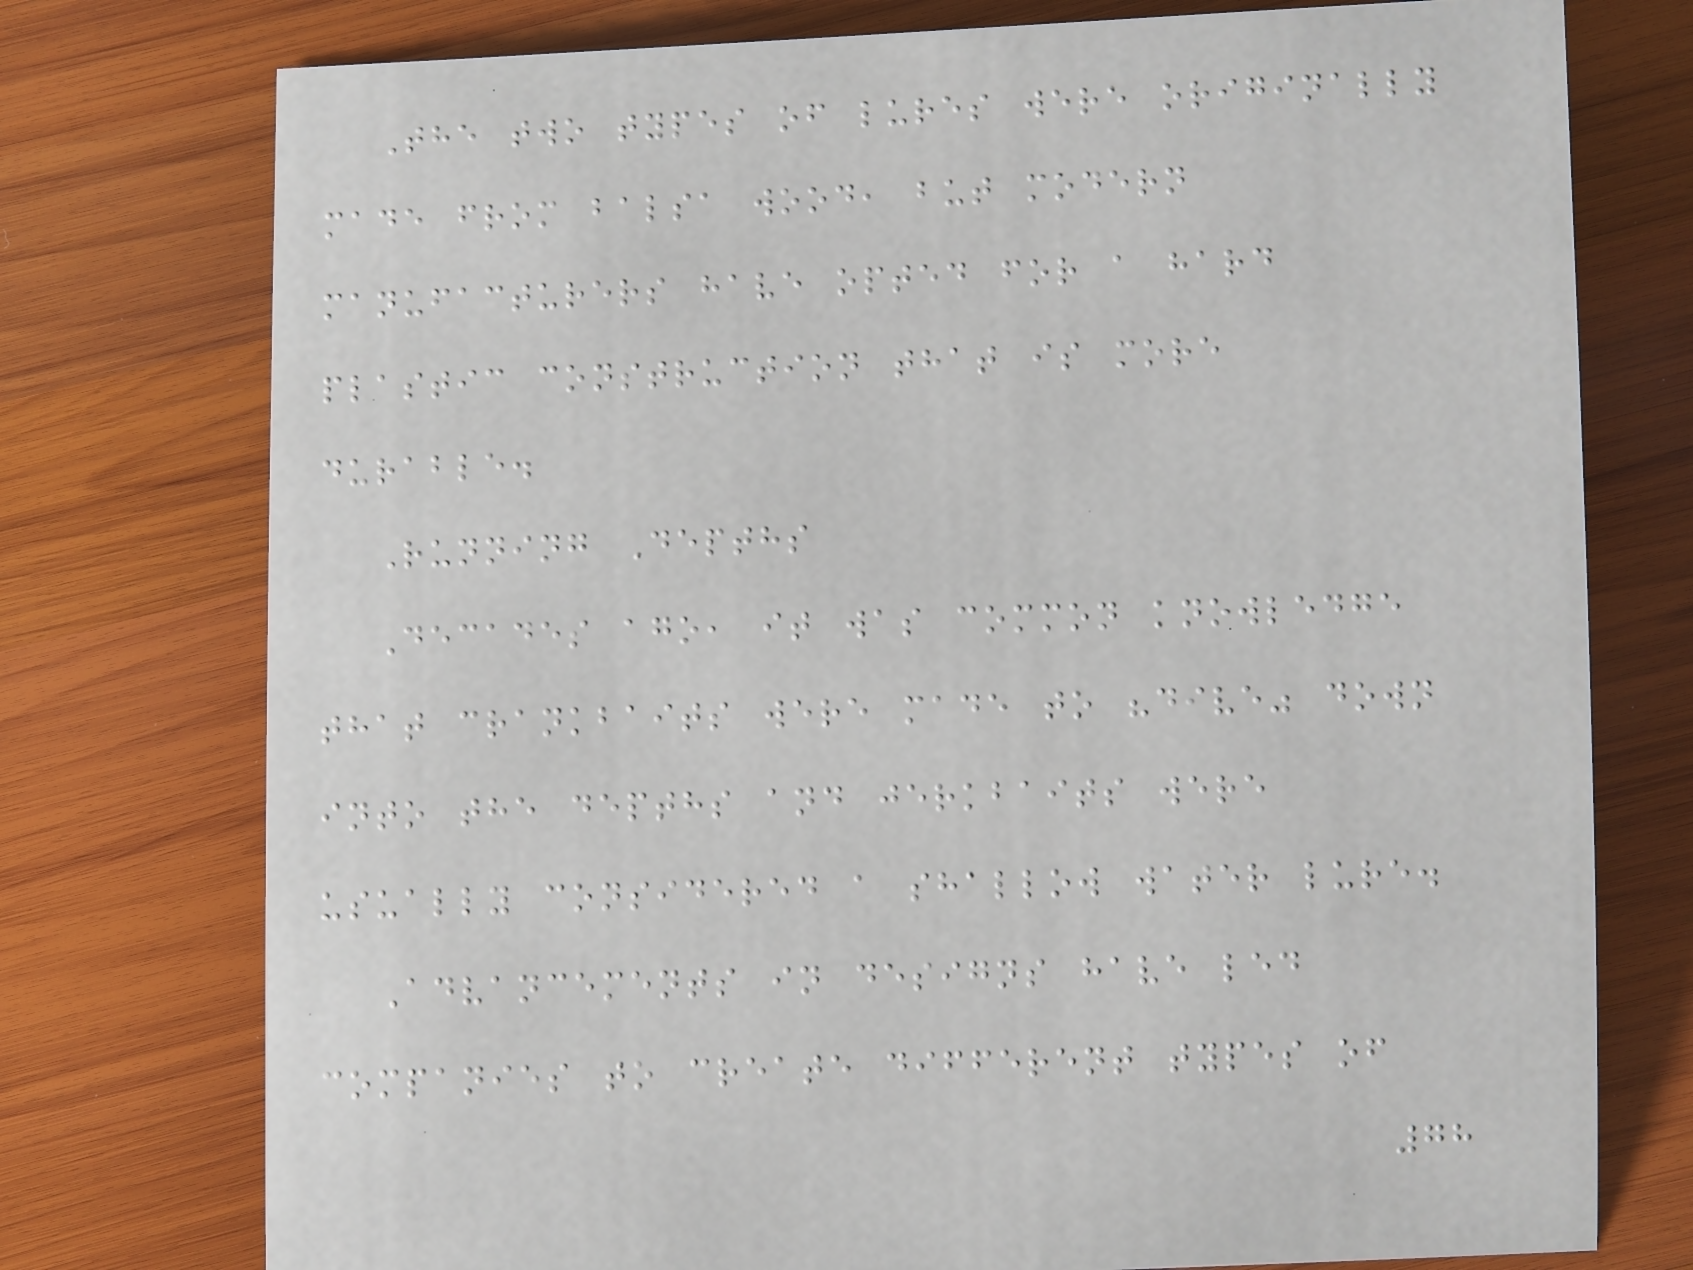The two types of lures were originally
made from balsa wood, but modern
manufacturers have opted for a hard
plastic construction that is more
durable.
Running Depths
Decades ago, it was common knowledge
that crankbaits were made to "dive" down
into the depths and jerkbaits were
usually considered a shallow water lure.
Advancements in designs have led
companies to create different types of
78
